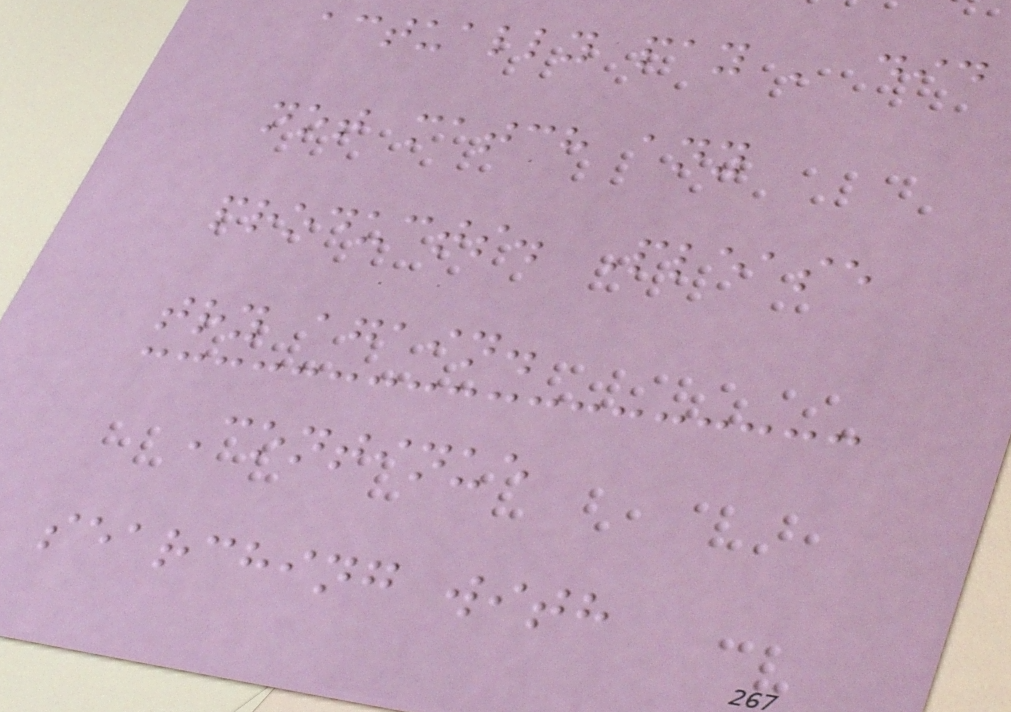actually pay ' did
not match any
products. Please
try again.
Continue
searching with
